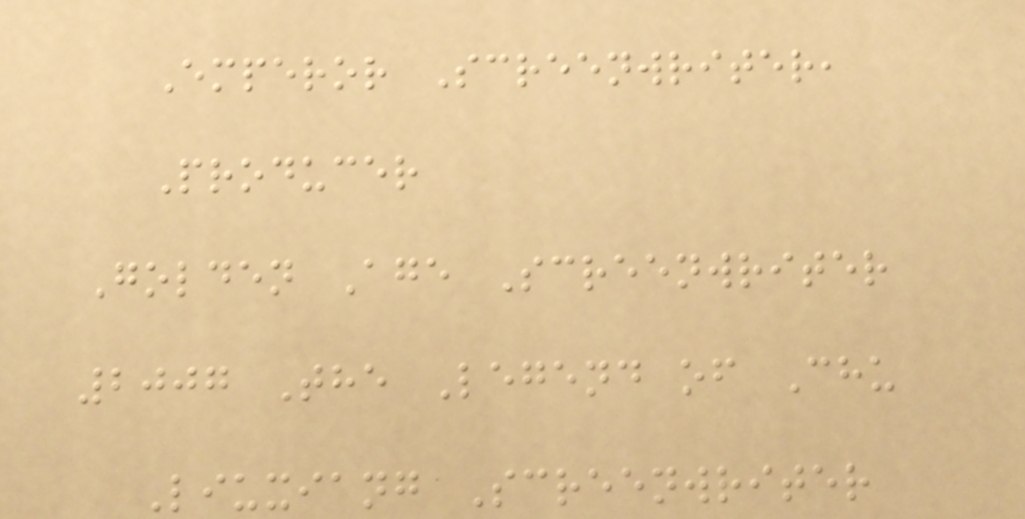Emperor Screenwriter,
Producer
Golden Age Screenwriter
2007 The Legend of Chu
Liuxiang Screenwriter
